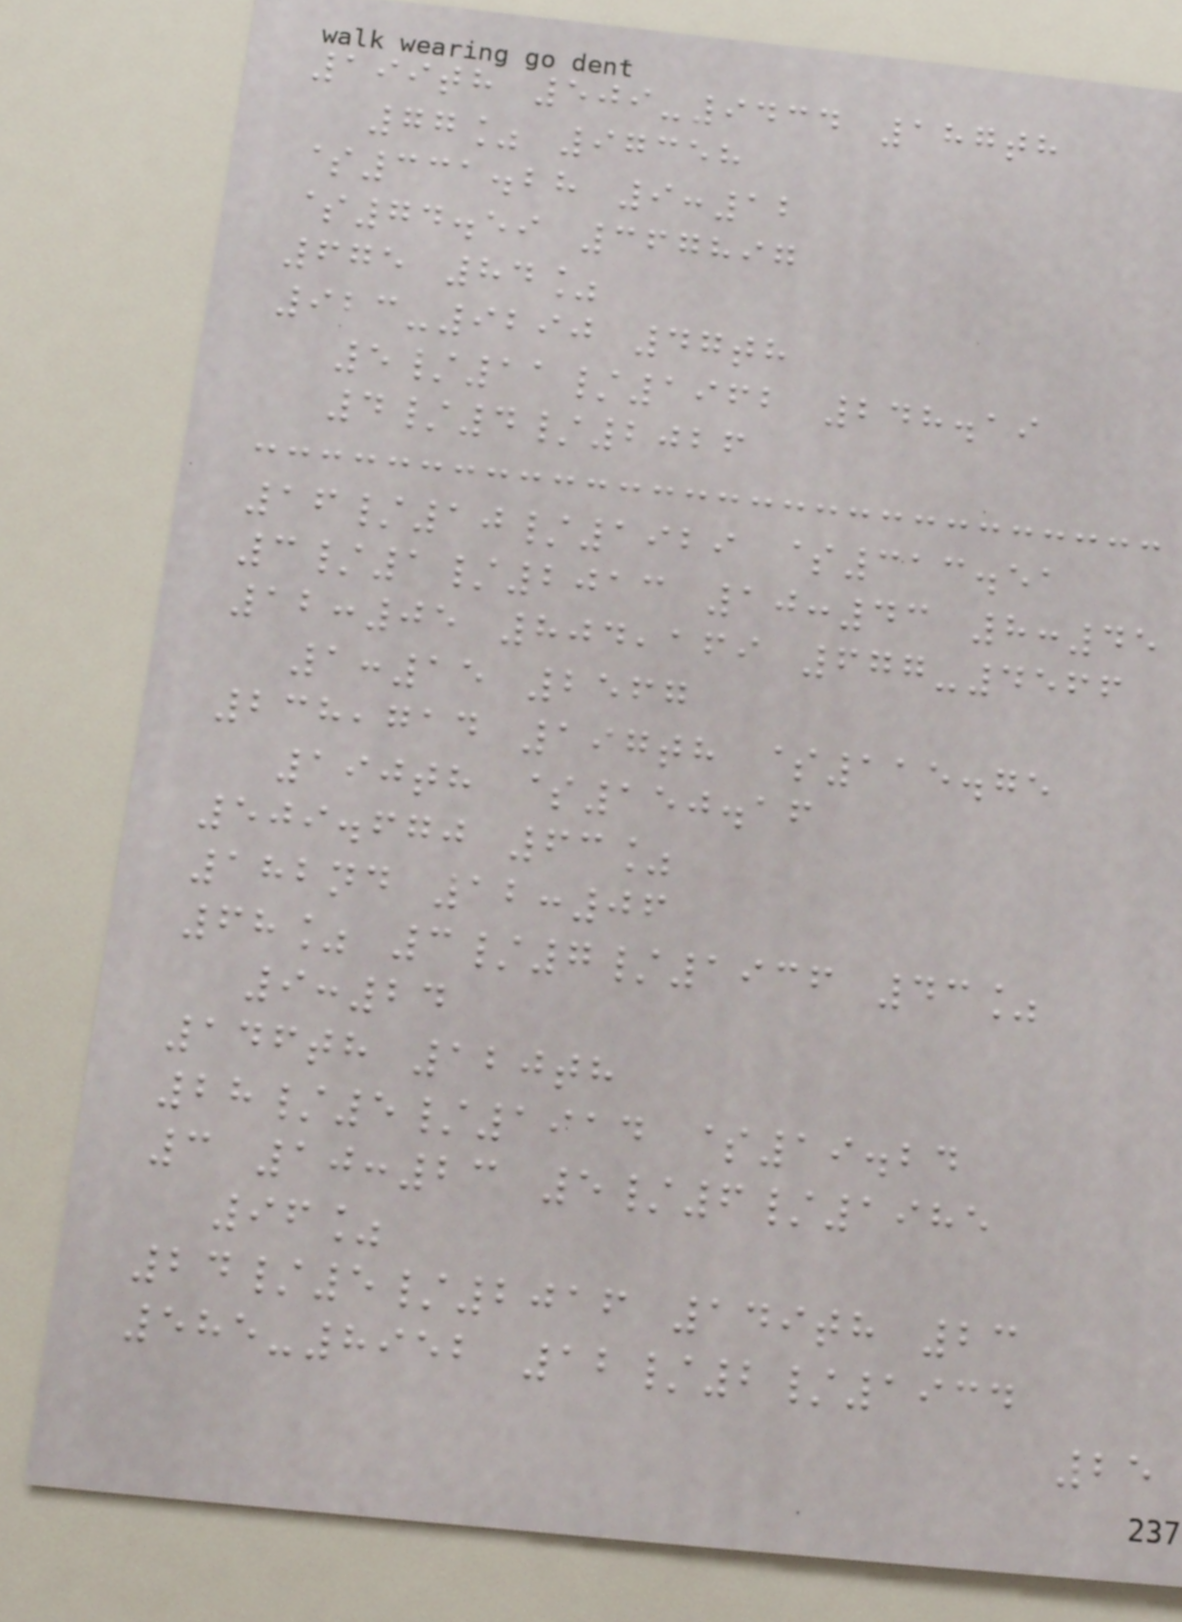199th 509-9434 187th
77% 97358
$331.28 9:12
$74.59 367897
675 84%
923-9290 47th
5/11/1962 248.19
4/4/2026
16/10/1929 $313.51
3/1/2013 10:43 8:45
12:05 804,169 677-4566
1:15 2567
238,714 197th $115.75
190th $150.16
509.670 63%
182nd 12:06
68% 3/7/1936 43%
9:24
146th 120th
28/5/1914 $19.24
3 10:23 5/6/1985
96%
24/5/2016 149th 23
585-8952 12/2/1934
25
